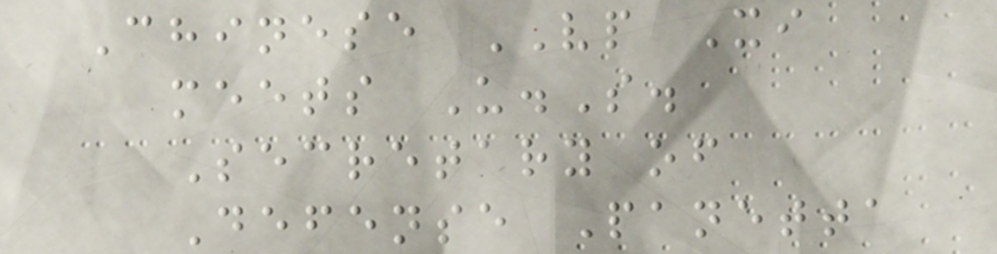Chinese VP Xi
meets U.S.
Secretary of
Defense Panetta
